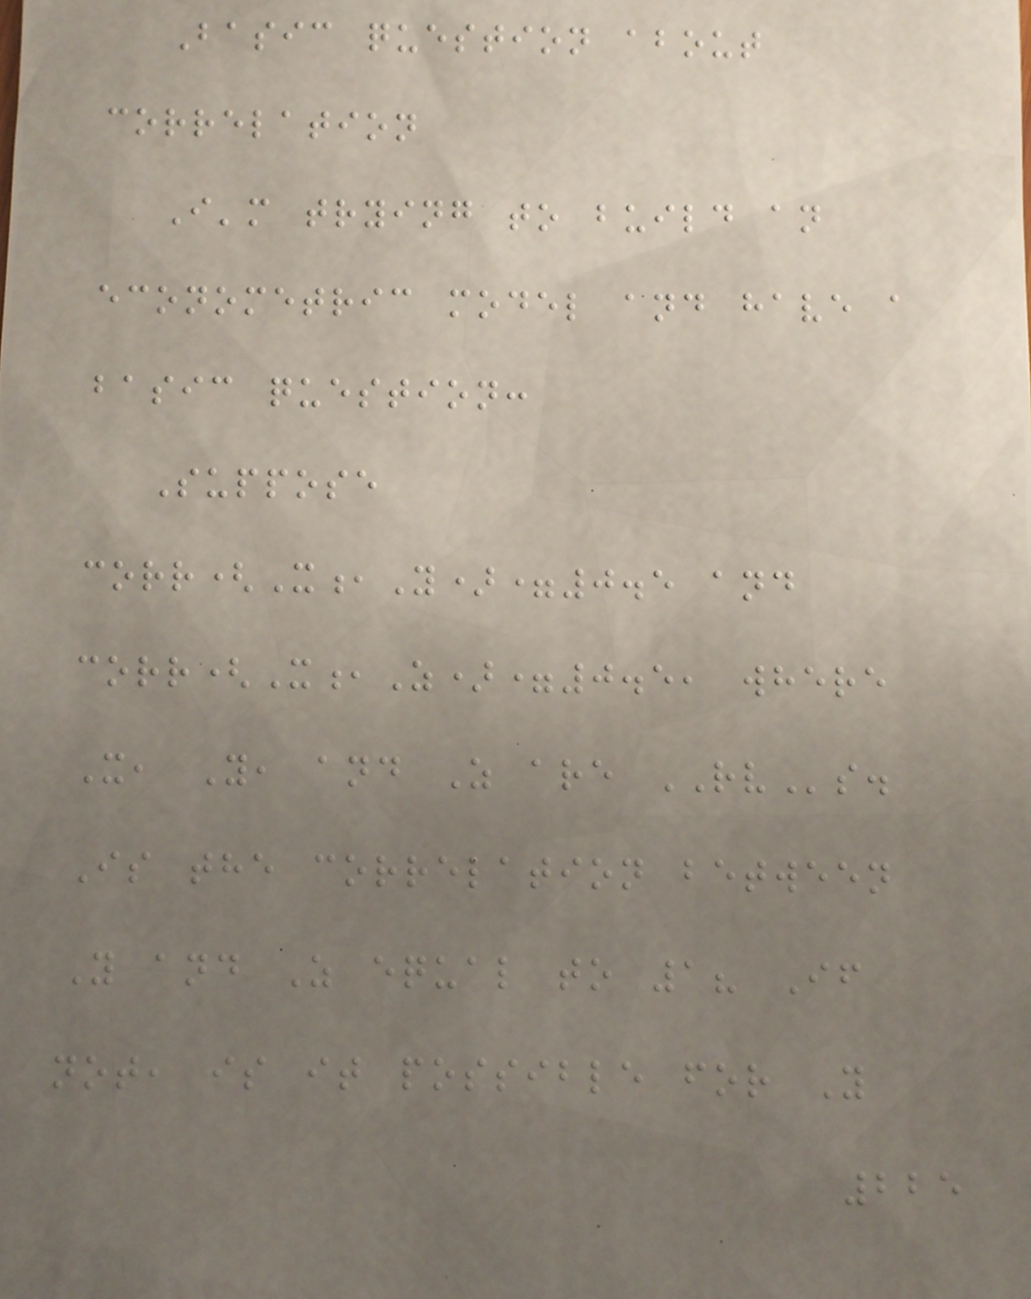Basic question about
correlation
I'm trying to build an
econometric model and have a
basic question:
Suppose
corr(X,Y)=0.5 and
corr(X,Z)=0.5, where
X, Y, and Z are RVs.
Is the correlation between
Y and Z equal to 1? If
not, is it possible for Y
225
